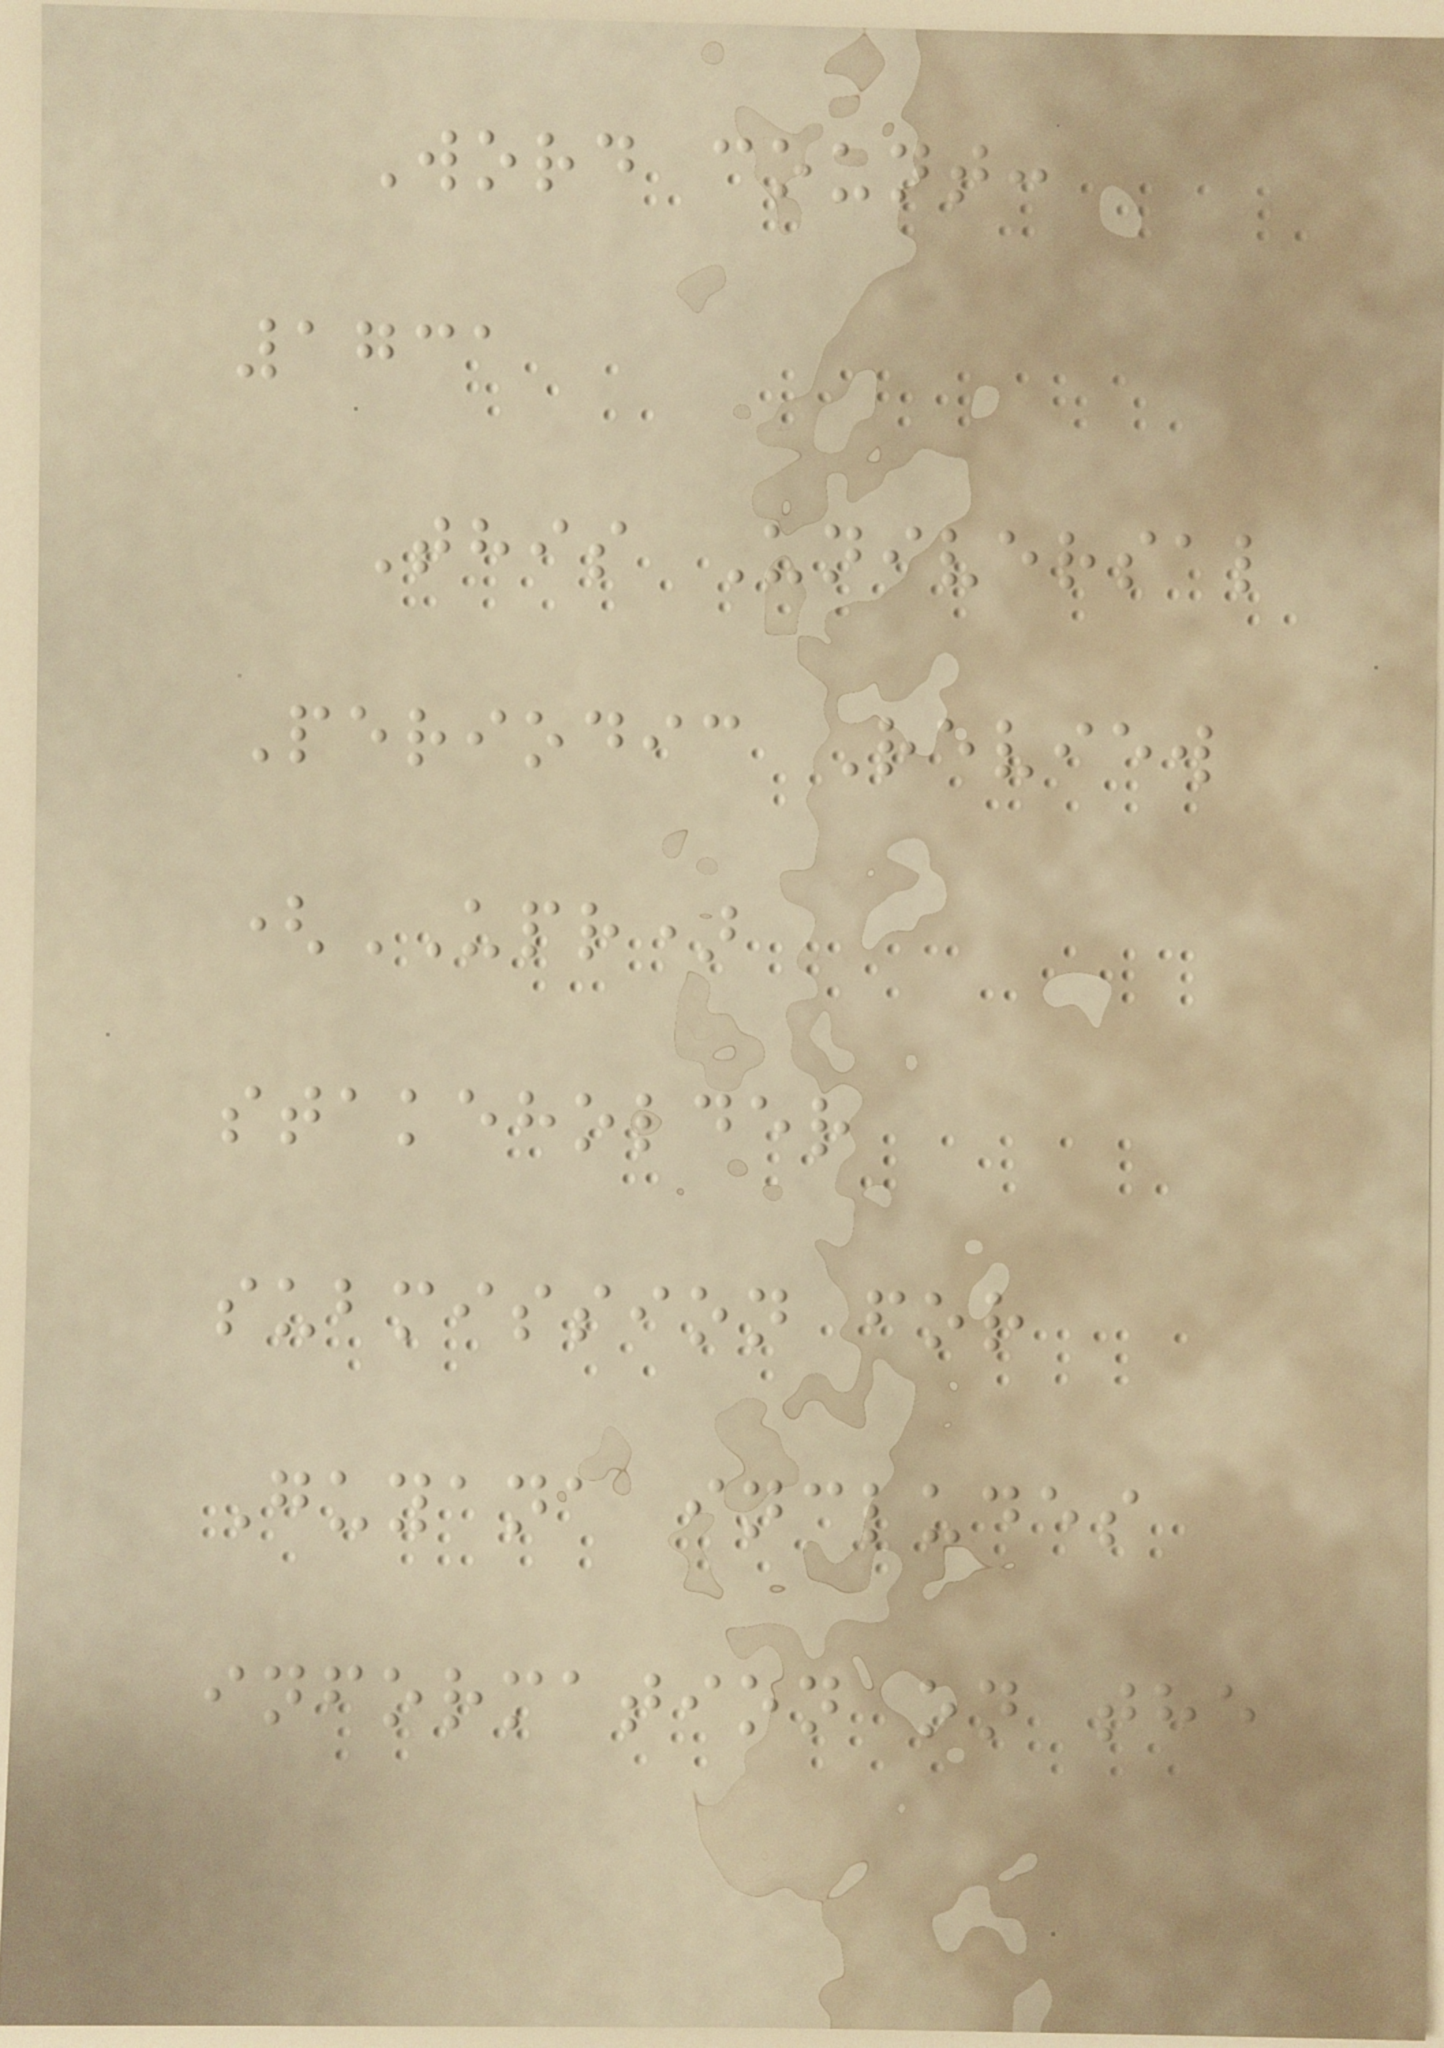Word count:
1731
This Universal
Periodic Review
(UPR)
stakeholder
submission for
Guyana includes
information on the
